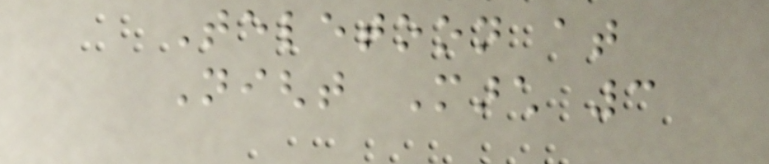Teletoon at
Night March 3
